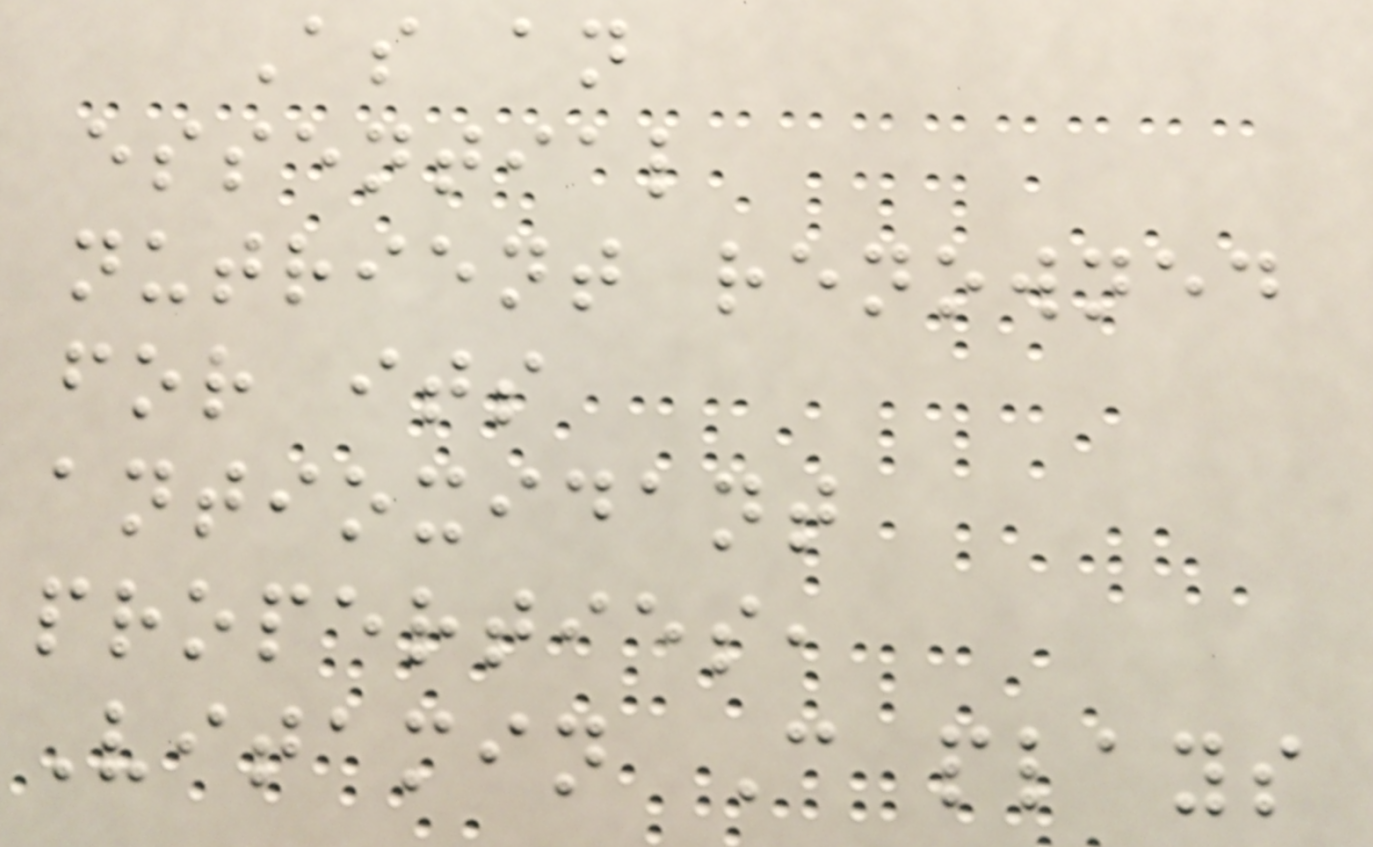As an
essential
nutrient renowned
for its
antioxidant
properties,
Vitamin C plays
